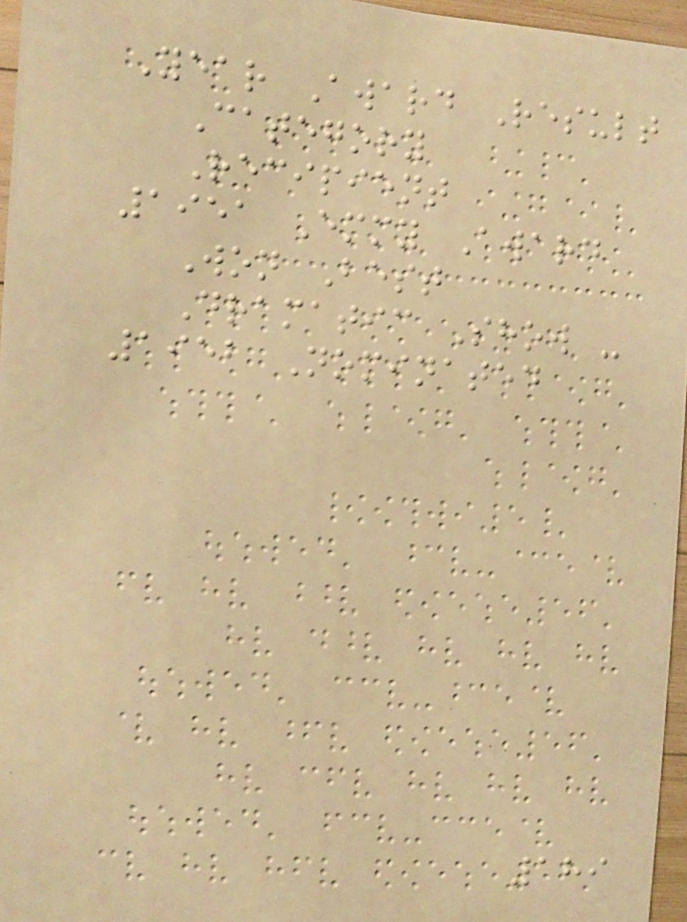Year Award Result
Category
Recipient
1951 Emmy Award
Won Best
Dramatic Show -
1952 Nominated
189
